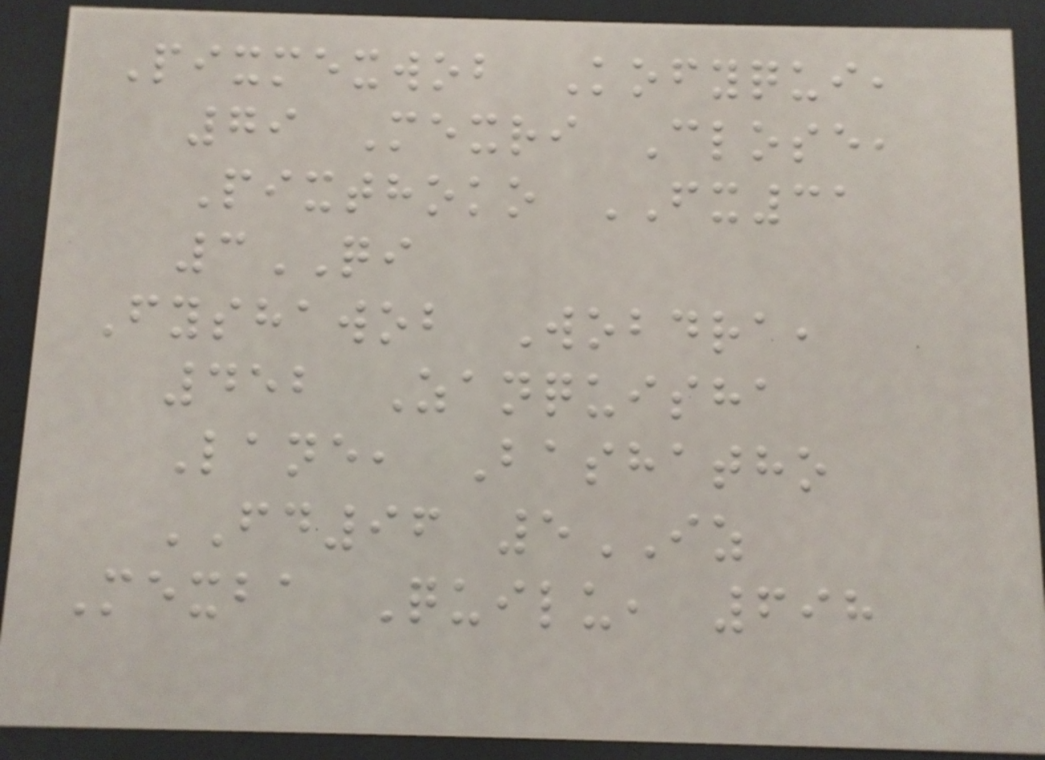Pixmexwob Kofyqui,
79 Mexri Close,
Pixthoko FX31
3QI
Fyshawob Wobdra,
452 Zanquisha
Lane, Bashatho
FD96 5IZ
Mexba Quilu, 698
